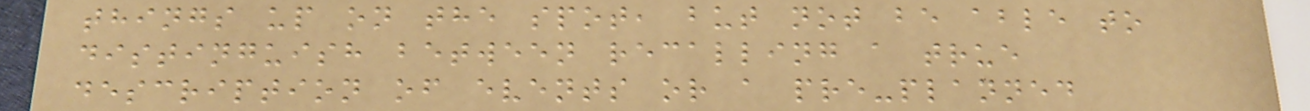things up on the spot, but not be able to
distinguish between recalling a true
description of events or a pre-planned
